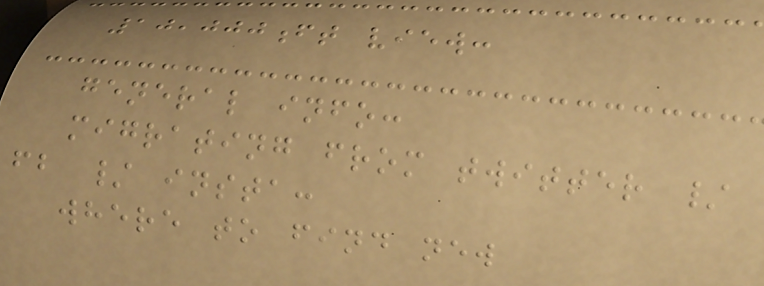10,000ft view:
general info:
migrating from twitter /
fb / insta:
where to find new
